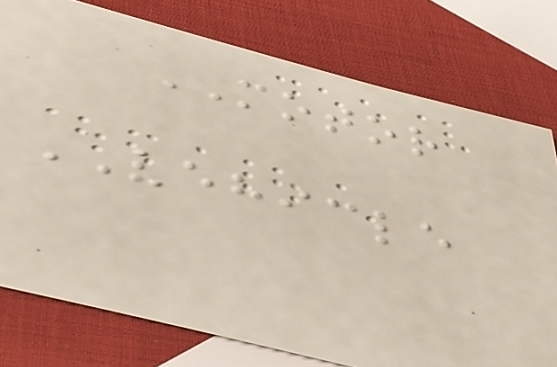MOTOR
VEHICLE
